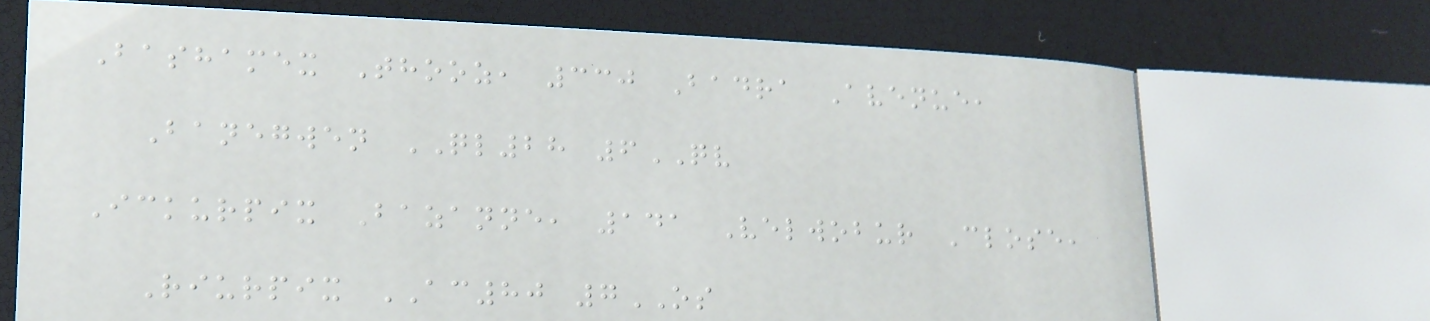Bashamex Thooz, 330 Badra Avenue,
Banegwen QL28 6QV
Ickurpix Bazanne, 141 Velwobur Close,
Riurpix AC80 7OS
